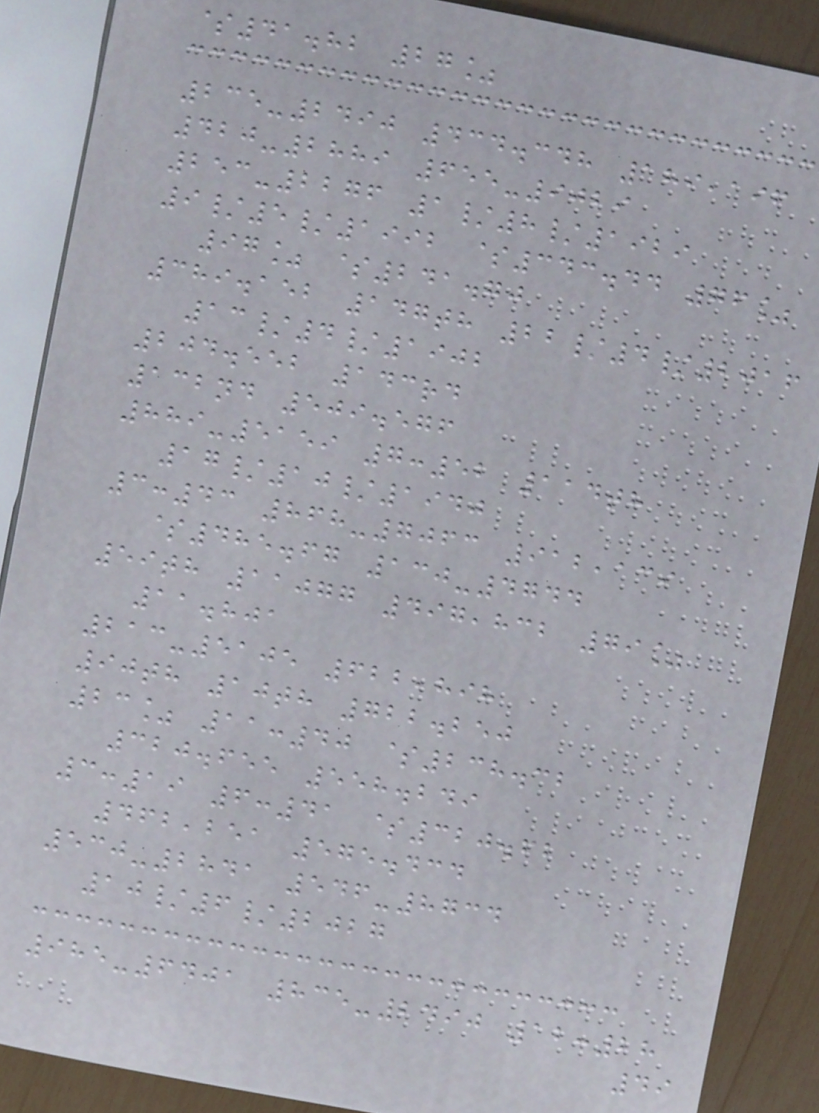$41.82 27%
235-2490 434.348 189,196
420-2889 655-9029
253-2276 1/8/1929
9/5/1992 $343.44 76%
97% $241.70
389.152 147th 22/4/2016
13/4/1902
204.552 143rd
132nd 509.576
889-5159 7:52 114th
17/10/1940
3:43 868-7063 912,139
$485.67 130-4744
59th 11077 497,832 79%
11.801
213-5105 622,898
90th 10th 722.250
23% 11:40 $238.32
320.655 558.249
3:19 6:41 $320.62
462,251 575.434
530-2841 546-8734
10/6/2027
985-6401 835-2490 12:28
49
